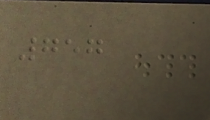757
